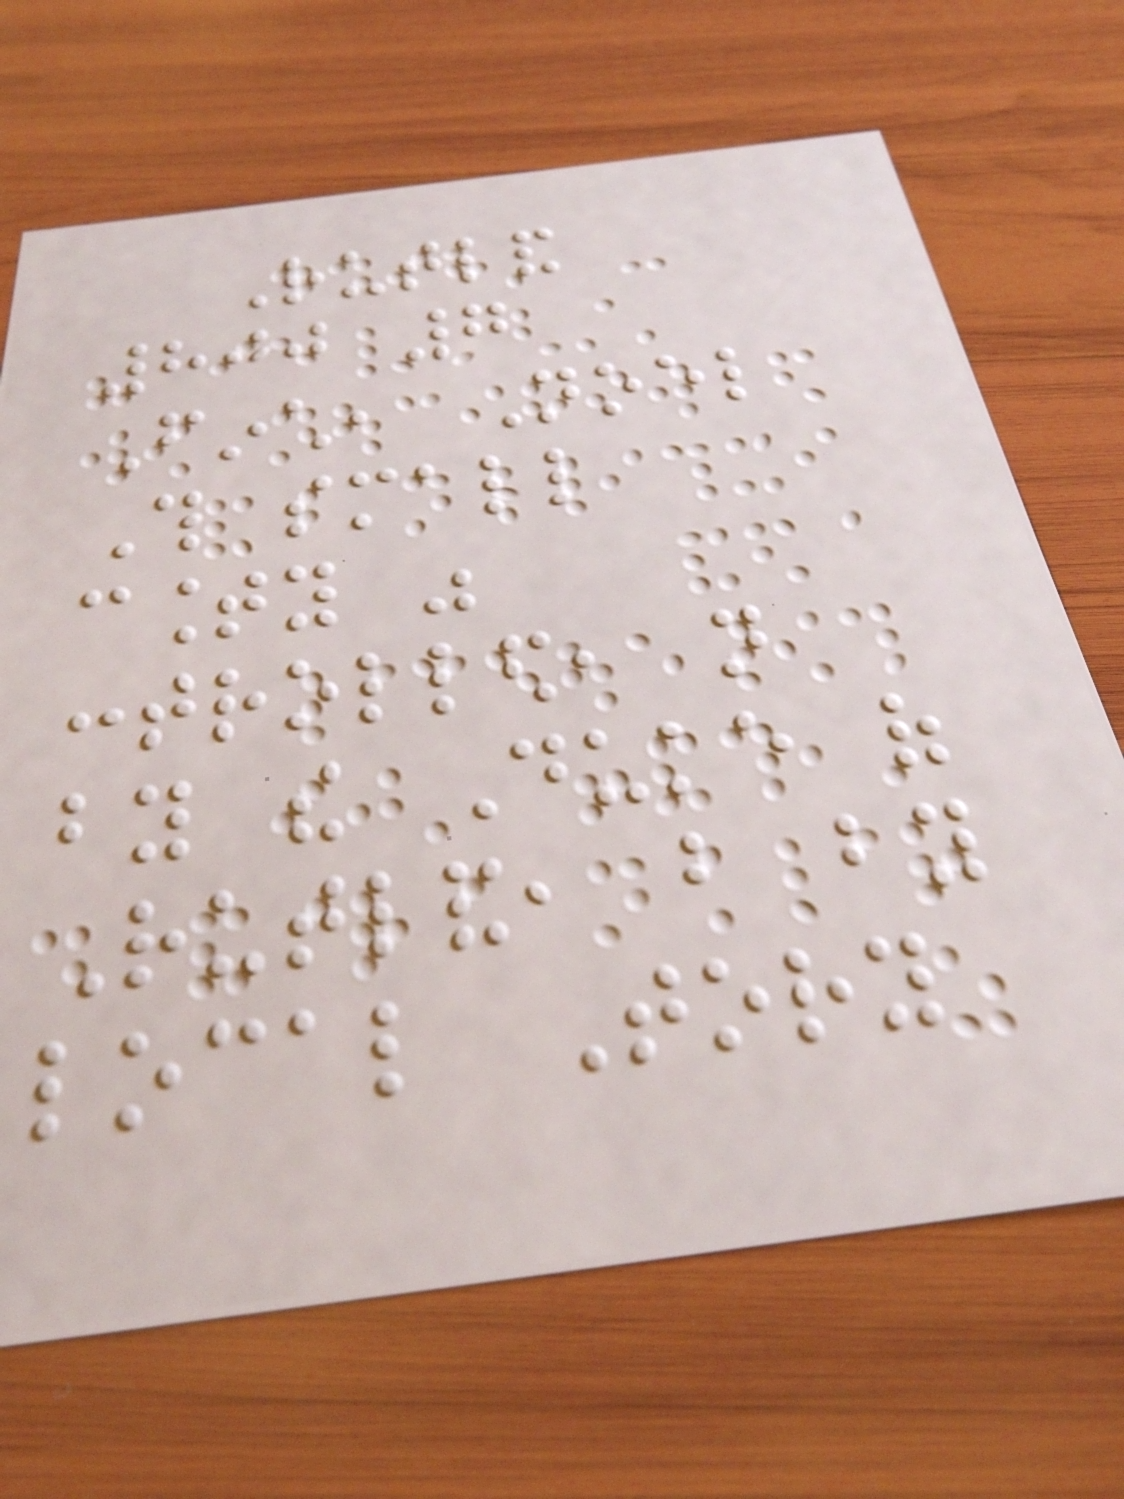Rutland
800 7
Finch, Noel
This small
county was
controlled, not
by the Duke of
Rutland, but by
local Tory
